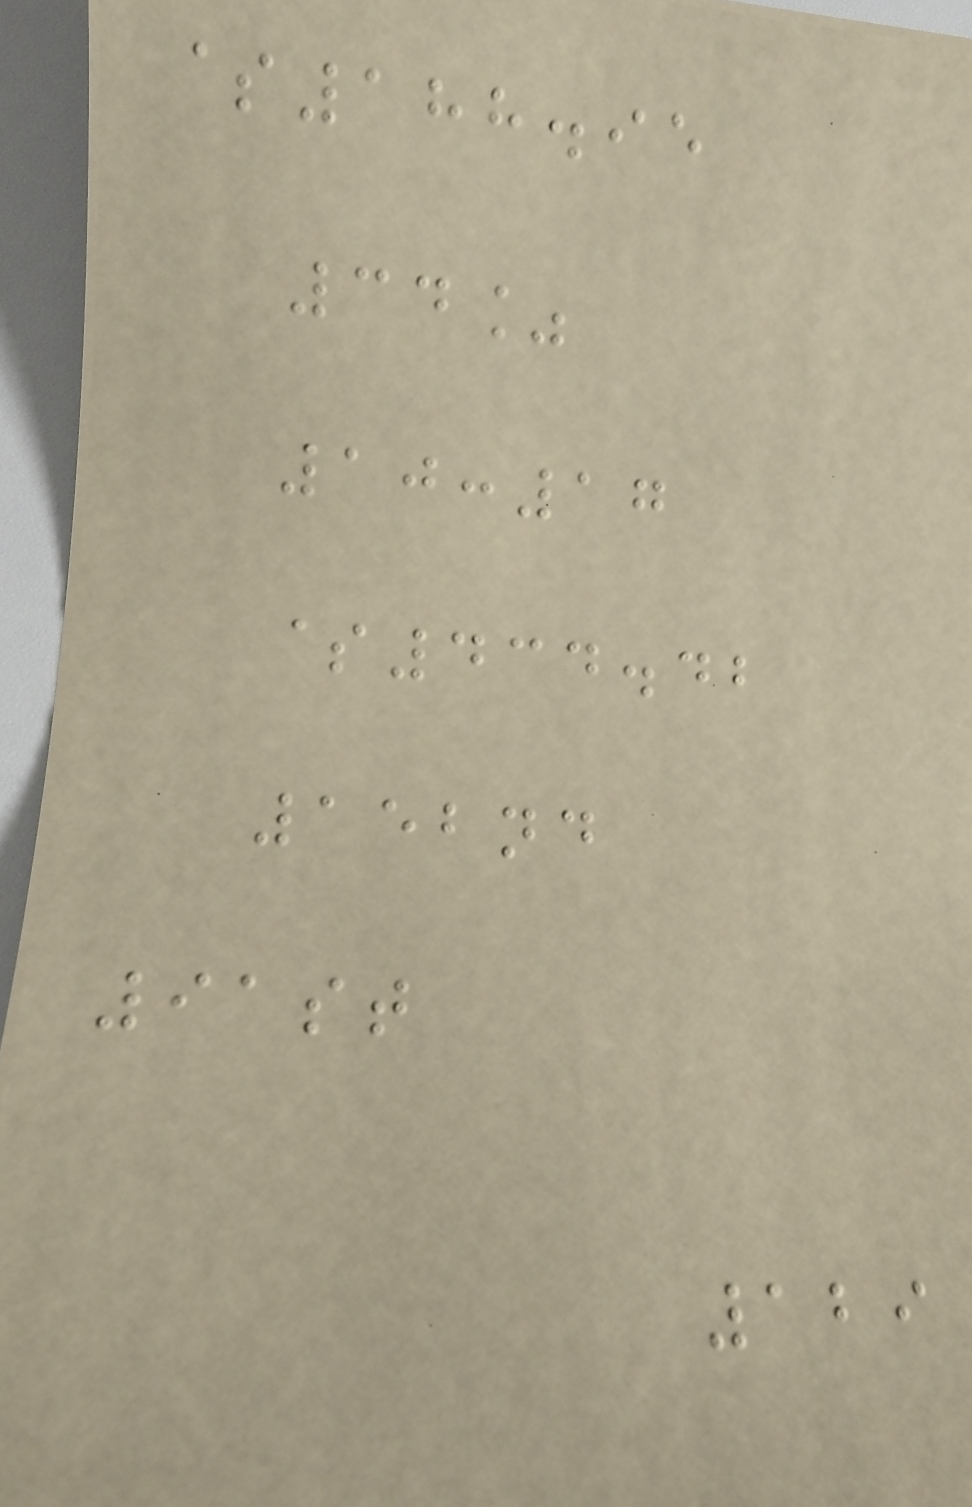$188.95
34%
10:17
$434.42
152nd
91st
129
